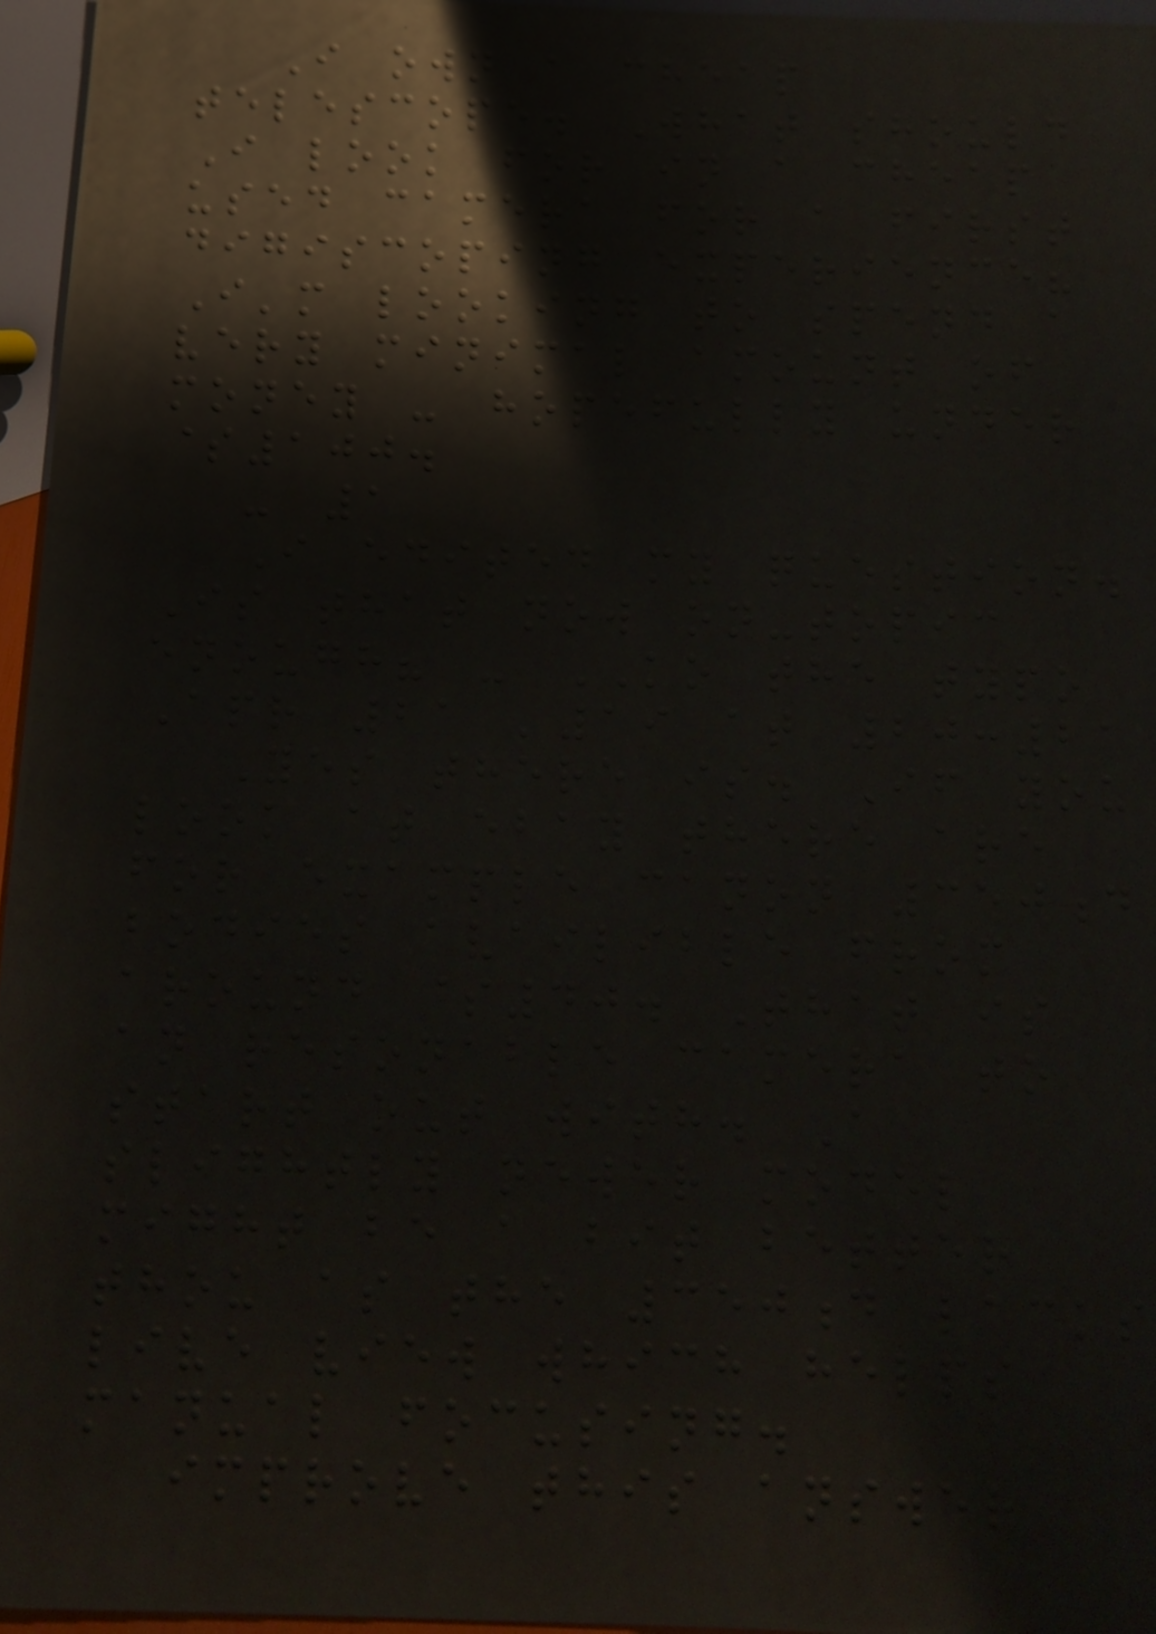I own a cheap
telescope. What should
I look for in a cheap
used camera for a first
digiscoping experience?
I'm looking to spend a
very minimal amount of
money - hopefully under
$100.
- 1
I edited my question.
Is that now on-topic
enough? - KO the typo
Apr 21 '19 at 20:21
Yes there is. If you
look at ebay there are
for example canon 350d
bodies availible from
around $40. That is
an resonable camera to
start out with. A
slightly newer model
might be a bit better
thou as the 350d lacks
live view which helps
manual focusing.
improve this answer
